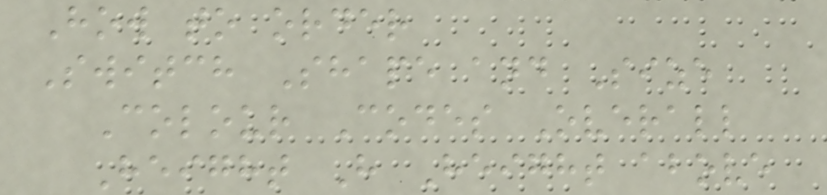How to order
Switch Shape and Size
Colour Codes Overall
Height H Height above
